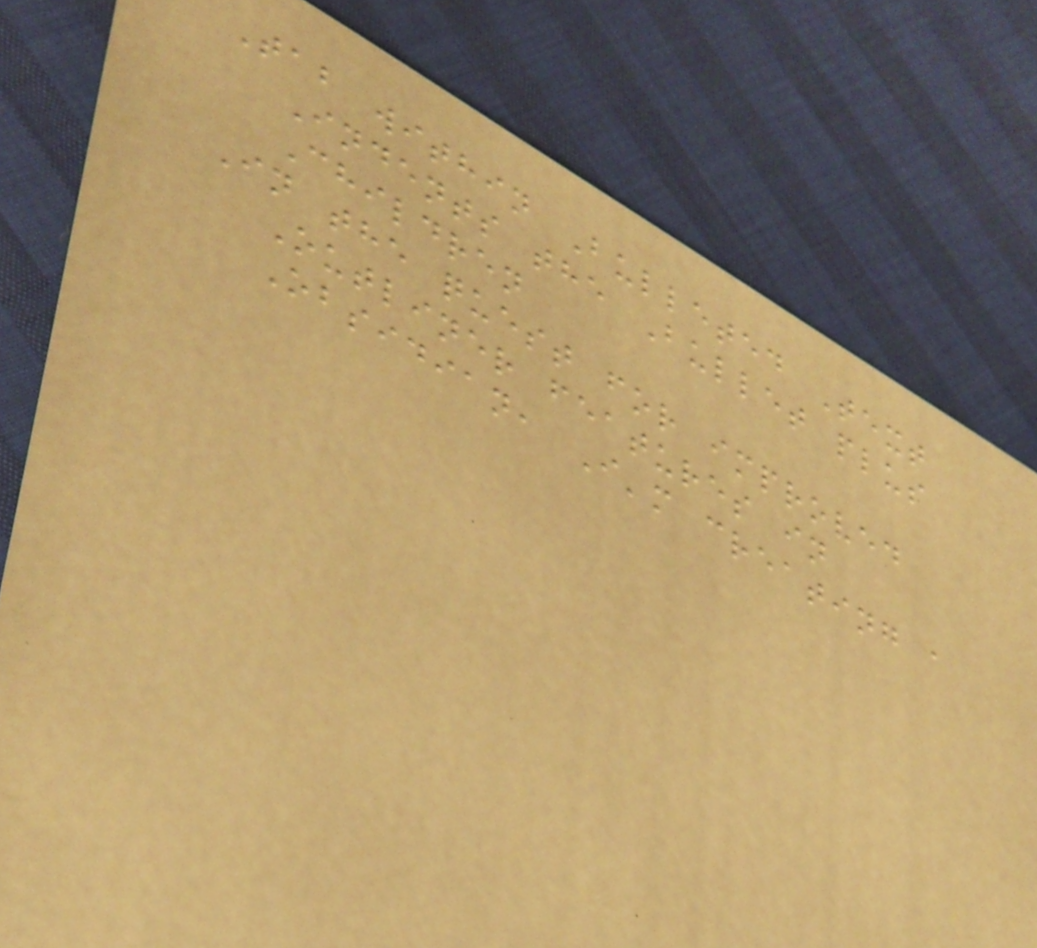Tab within Bulleted Text
Indents the Bullet plus
Children
In the quest for improved
Outliner features in
Obsidian, I'm creating a
